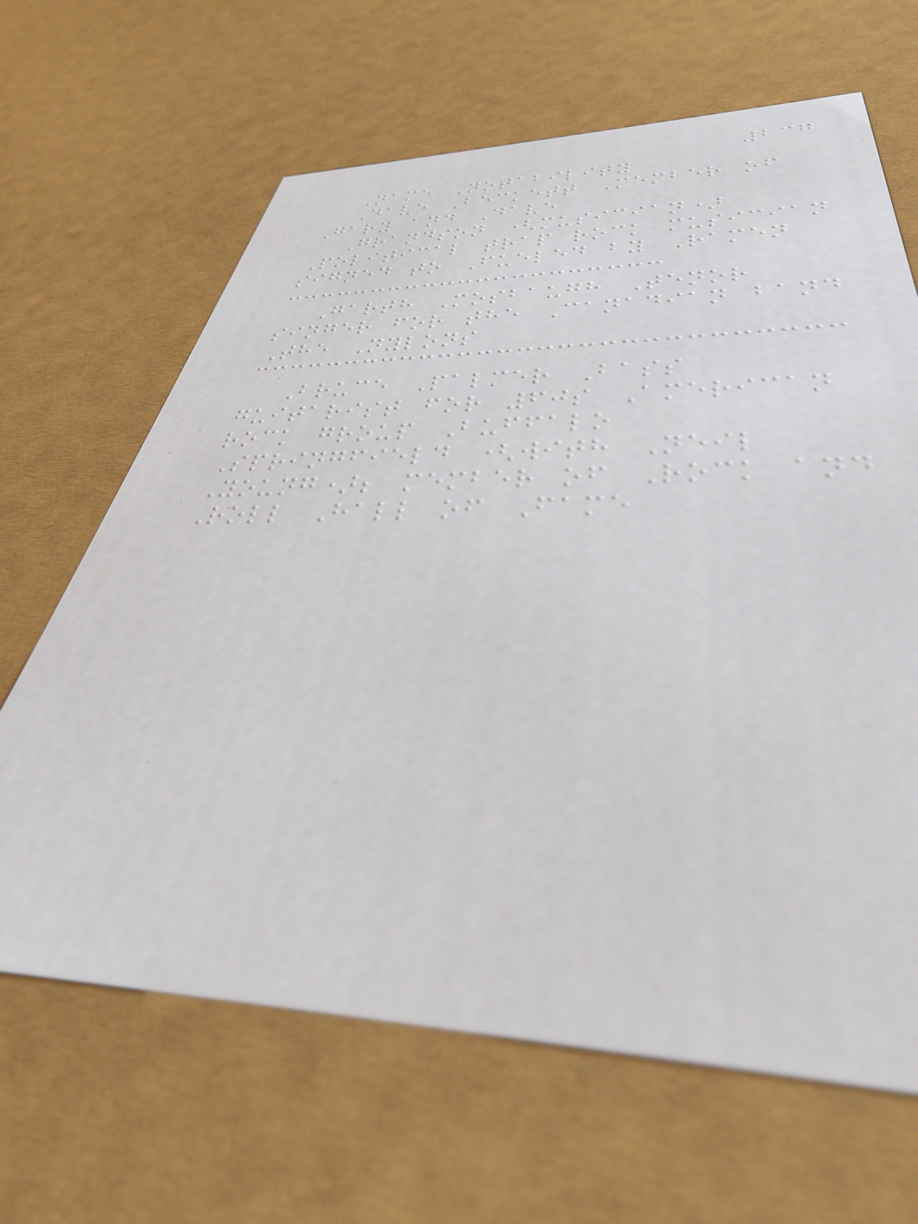237
Name Notability
Dave Beckett Member of
Gary and Dave
Grandson (musician)
Political trap rock musician
signed to Fueled by Ramen
Garth Mosbaugh Tenor
singer for the Canadian band
The Nylons
Bruce Palmer Bass
guitarist for 60s American
rock group Buffalo
Springfield (with Neil
Young); member of Rock and
Roll Hall of Fame
